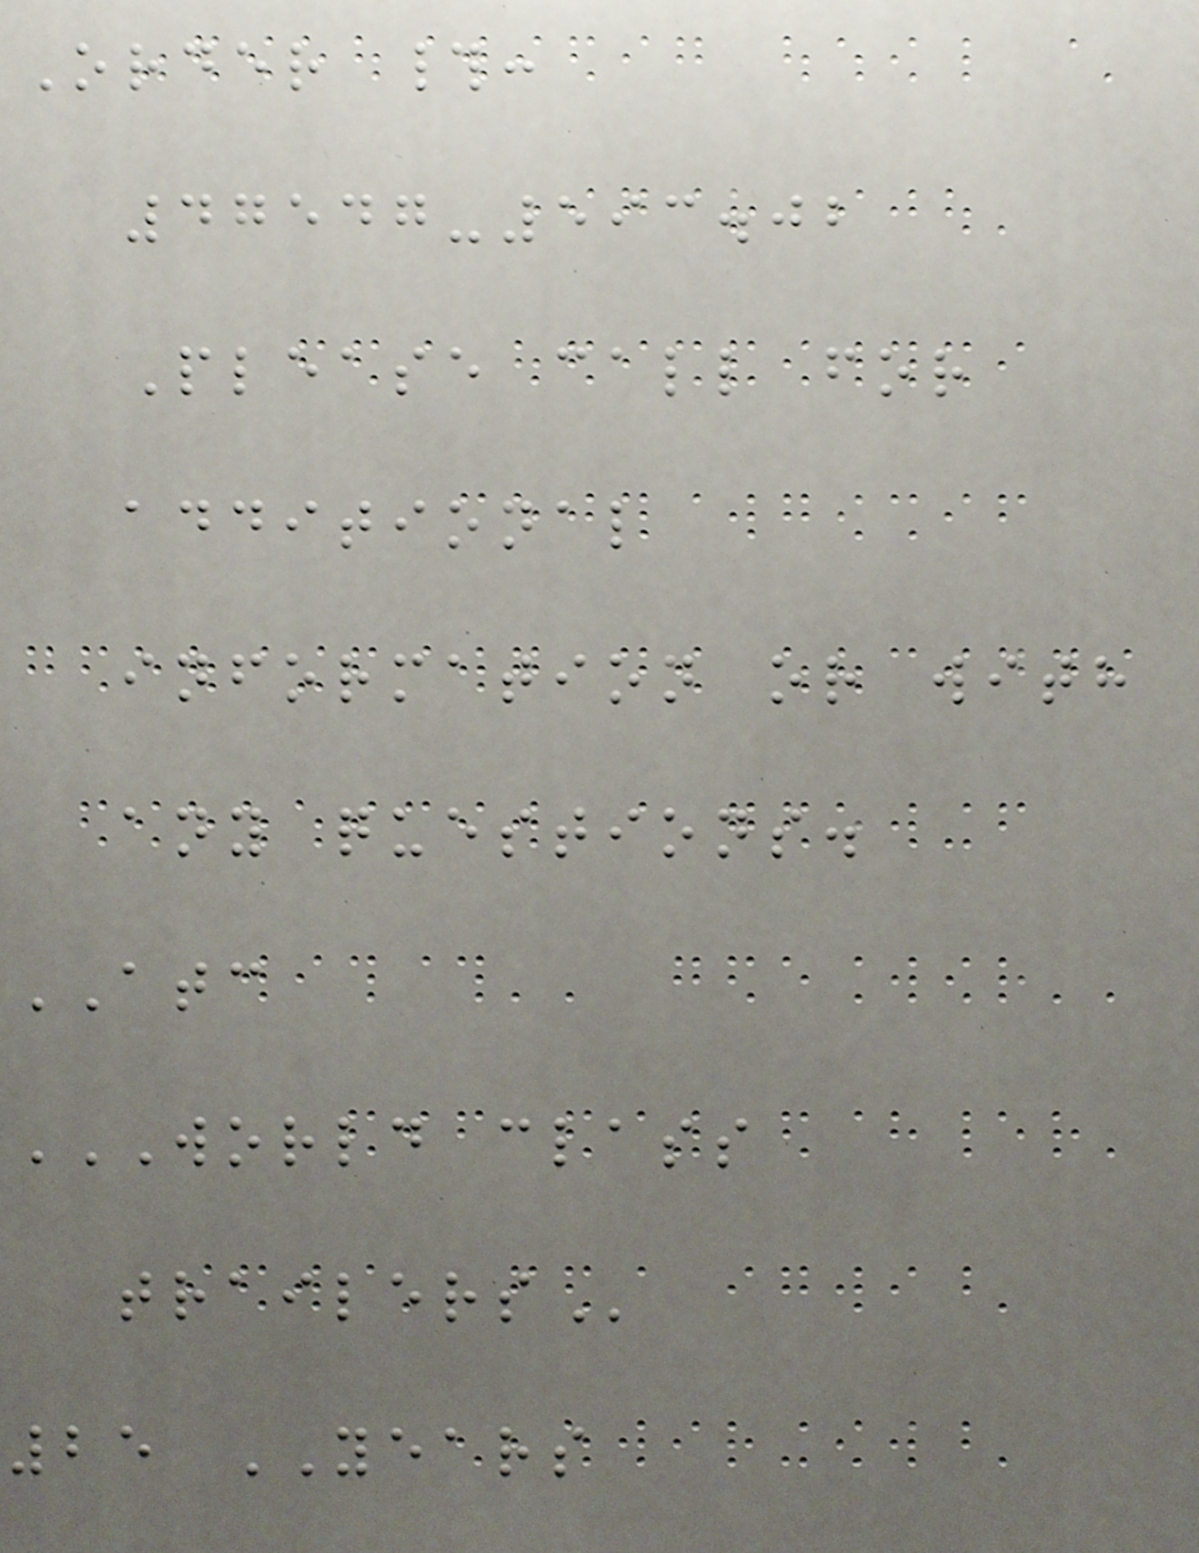Order #:
47547-593.02
Please call for
additional
information or with
any questions.
ATC
WORLD CLASS
TRAILERS
25 YEARS
